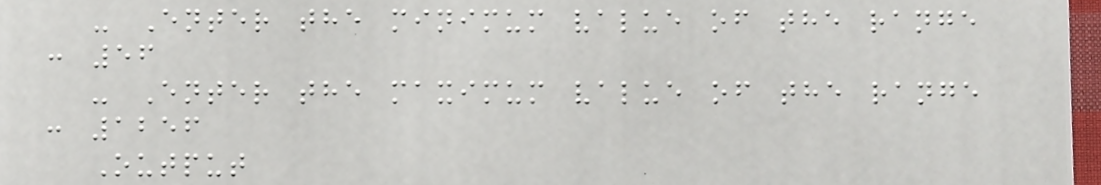- Enter the minimum value of the range
: 56
- Enter the maximum value of the range
: 1256
Output
